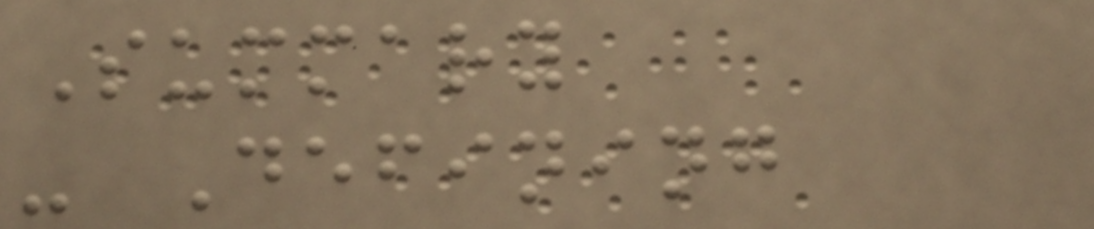Summary
- Defining
